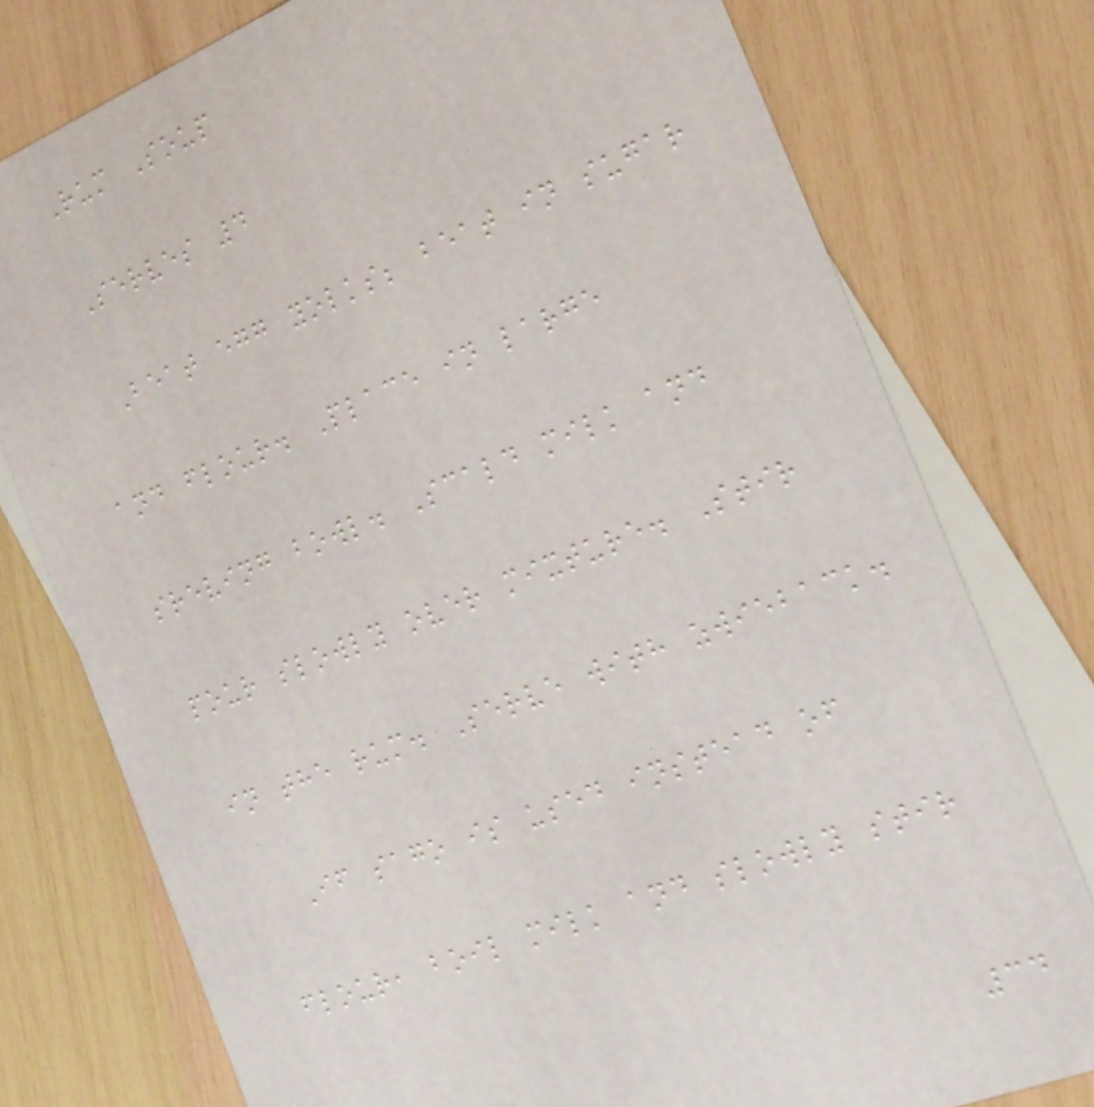Rum Soup
Serves 4
Beat egg yolks; beat in sugar
and flour. Place in large
sreving bowl. Scald milk and
pour slowly over mixture. Stir
in the rum. Serve with zwieback.
If sago is used instead of
flour, boil milk and slowly stir
34
